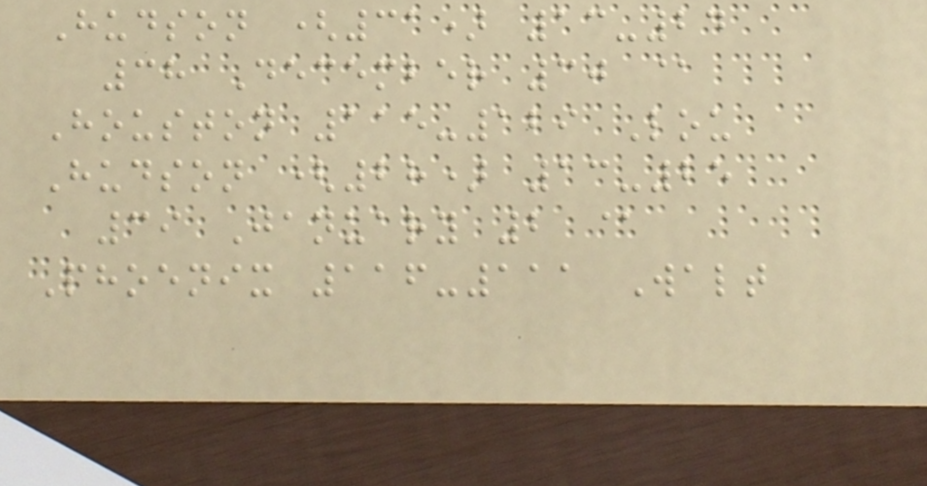Hudson (31) 13-24
38 December 30 @
Houston 115-129 Lou
Hudson (28) 13-25
39 January 2 @
Phoenix 116-111 Walt
